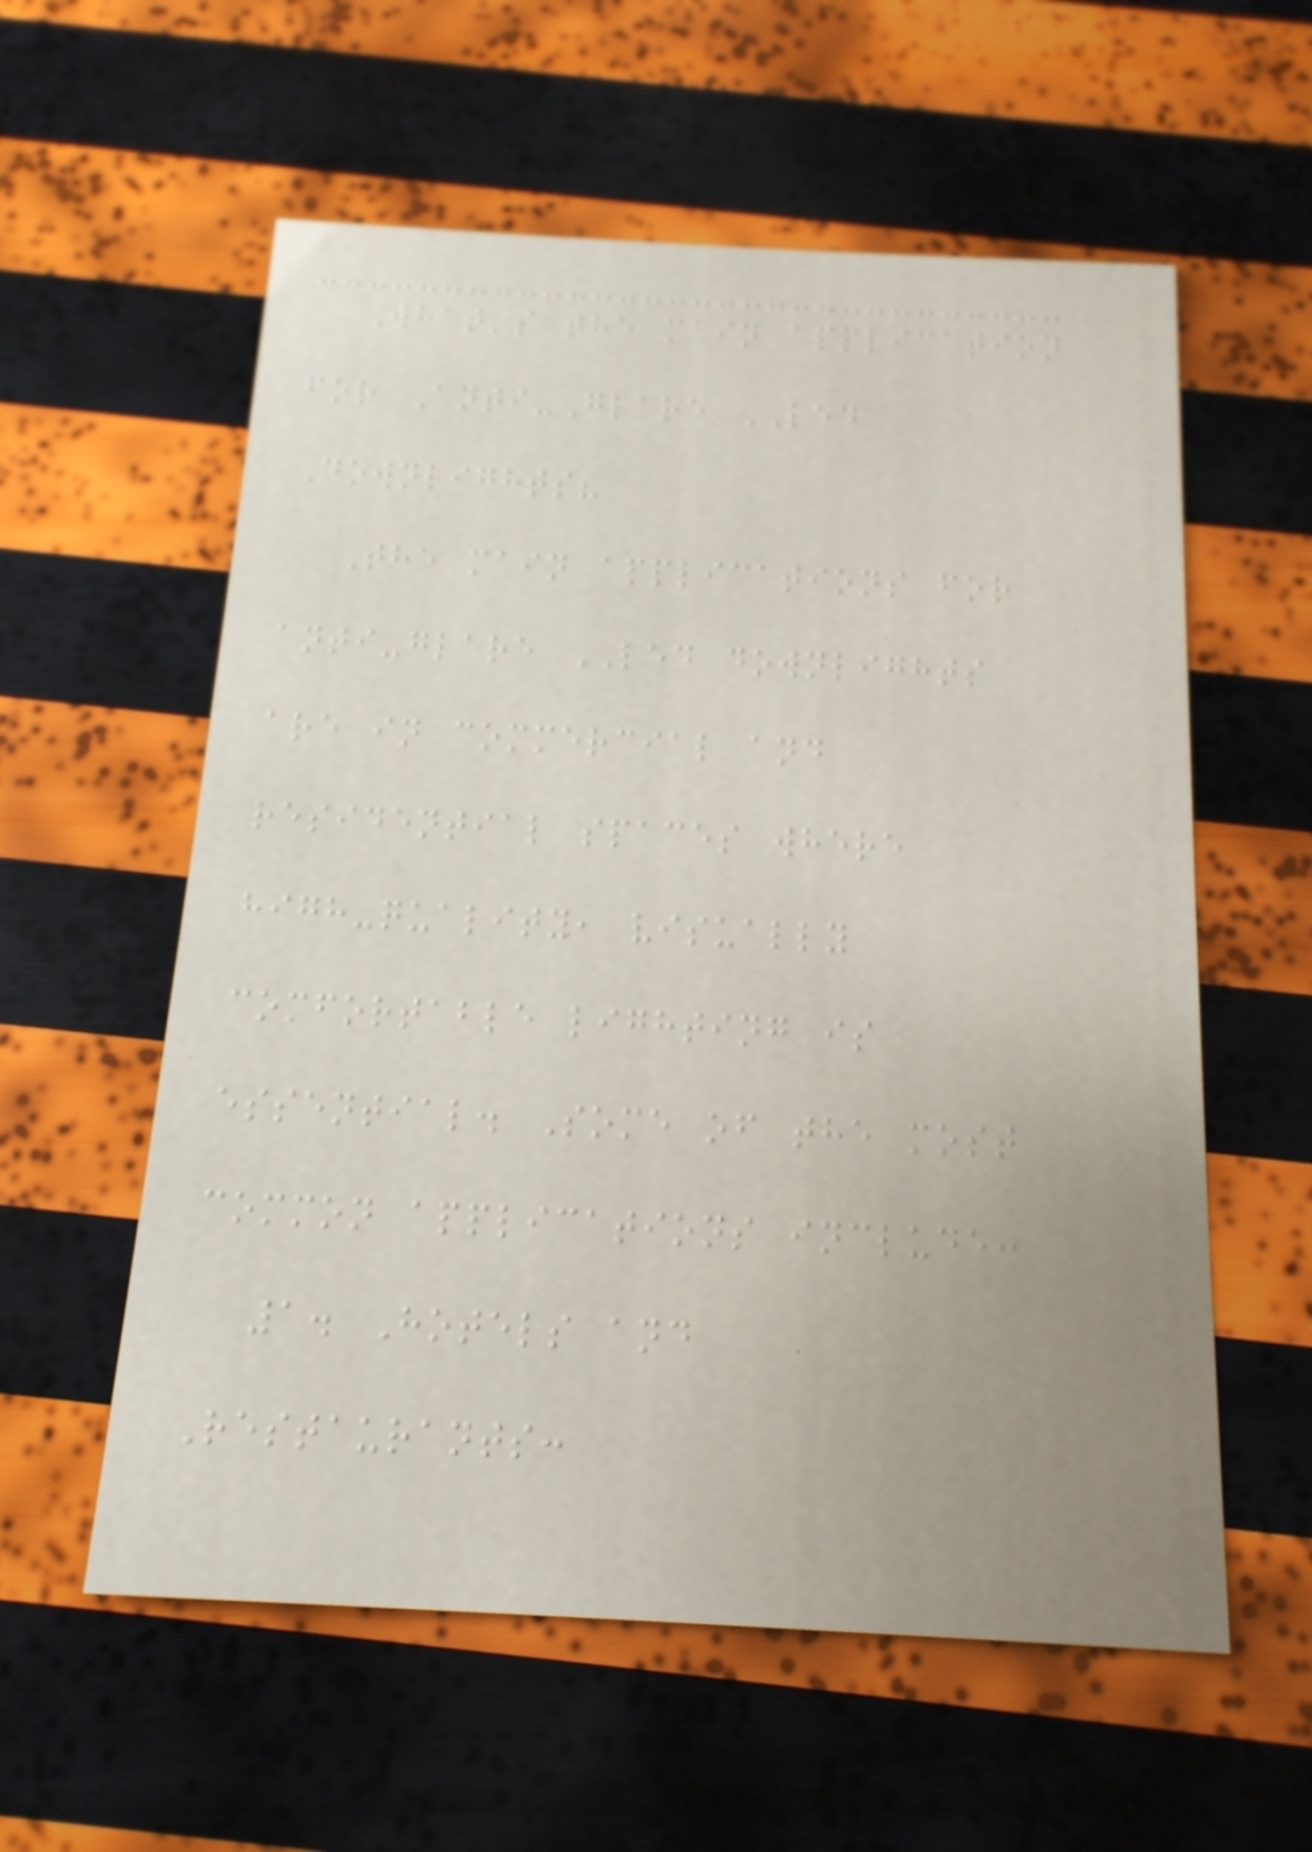What's the main application
for Anti-Glare LED
Downlights?
The main applications for
anti-glare LED downlights
are in commercial and
residential spaces where
high-quality, visually
comfortable lighting is
essential. Some of the most
common applications include:
1. Hotels and
Restaurants:
